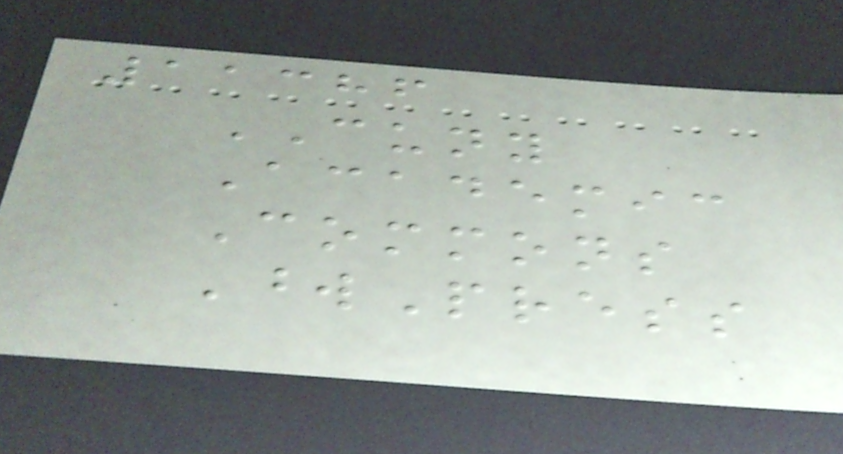11386
CUNY
Academic
Commons
WordPress
